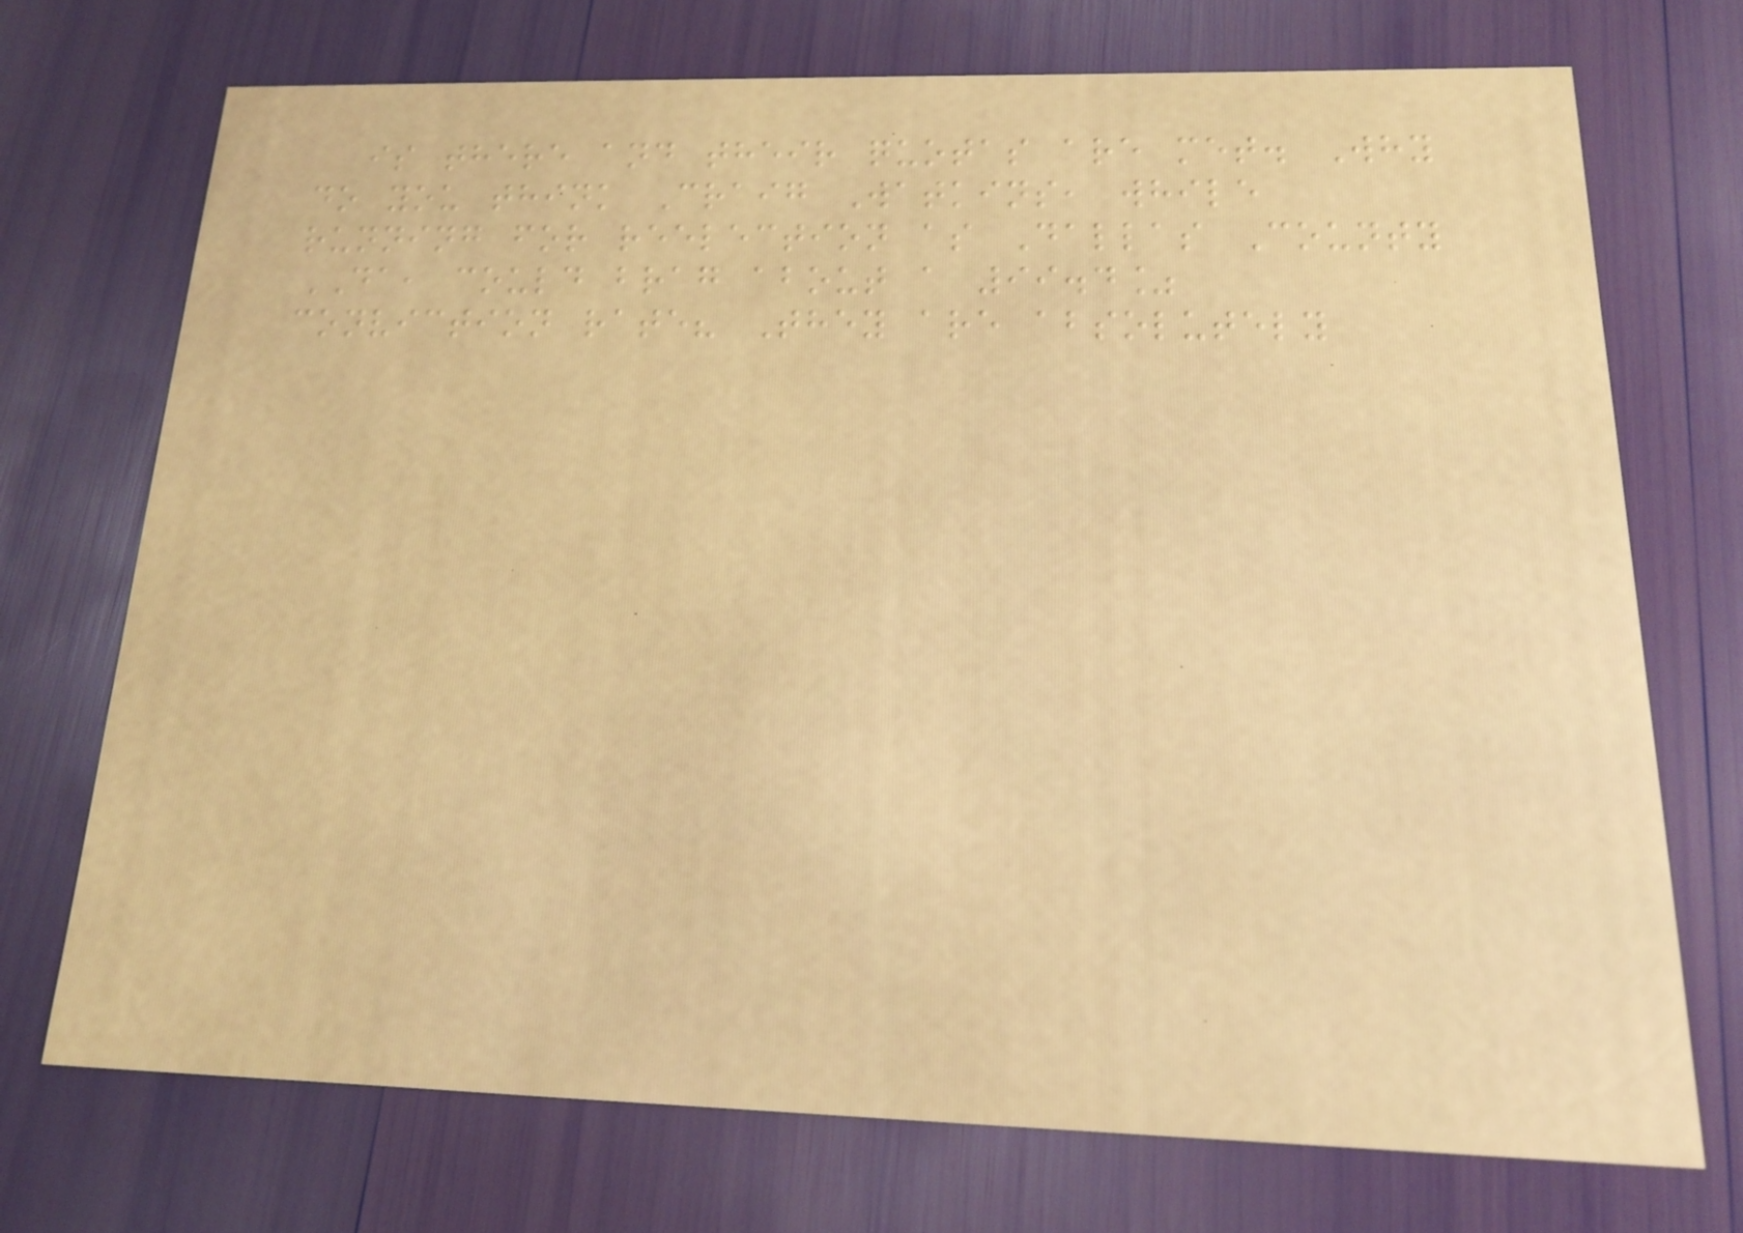is there and their quotas are met. Why
do you think Craig Watkins, while
running for reelection as Dallas County
DA, could brag about a 99.4%
conviction rate? They are absolutely
